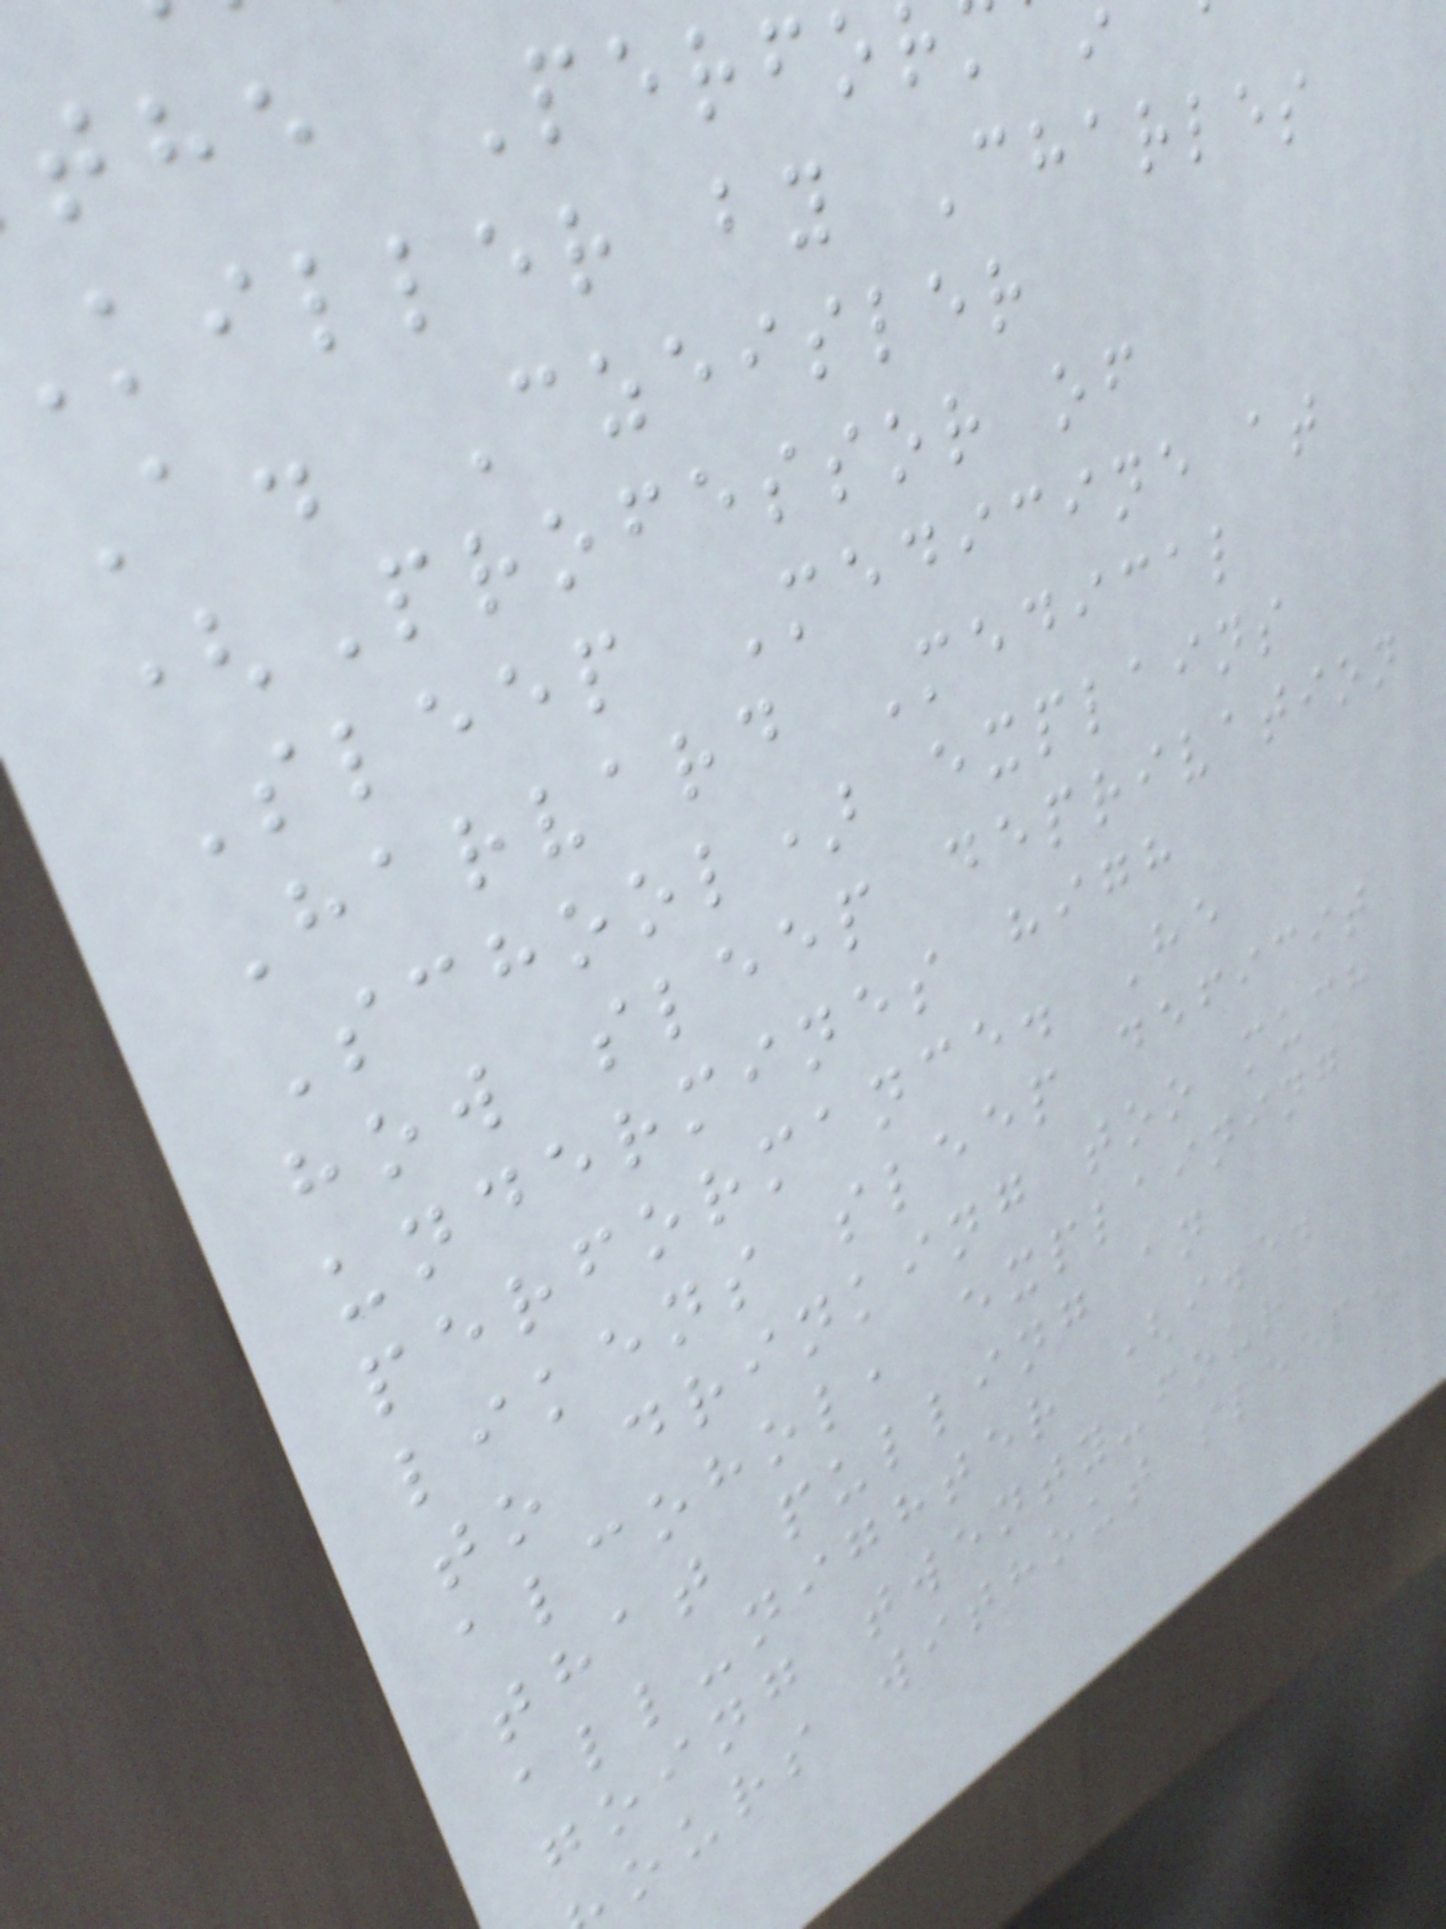the Perfor
killer by Charles
A. Czeisler
(Professor of
Sleep Medicine at
Harvard Medical
School) explains
how sleep deprivation
undermines high
performance. He
likens sleep deficit
to drinking too much
alcohol, explaining
that pulling an
all-nighter (i.e.
going twenty-four
ours without sleep)
